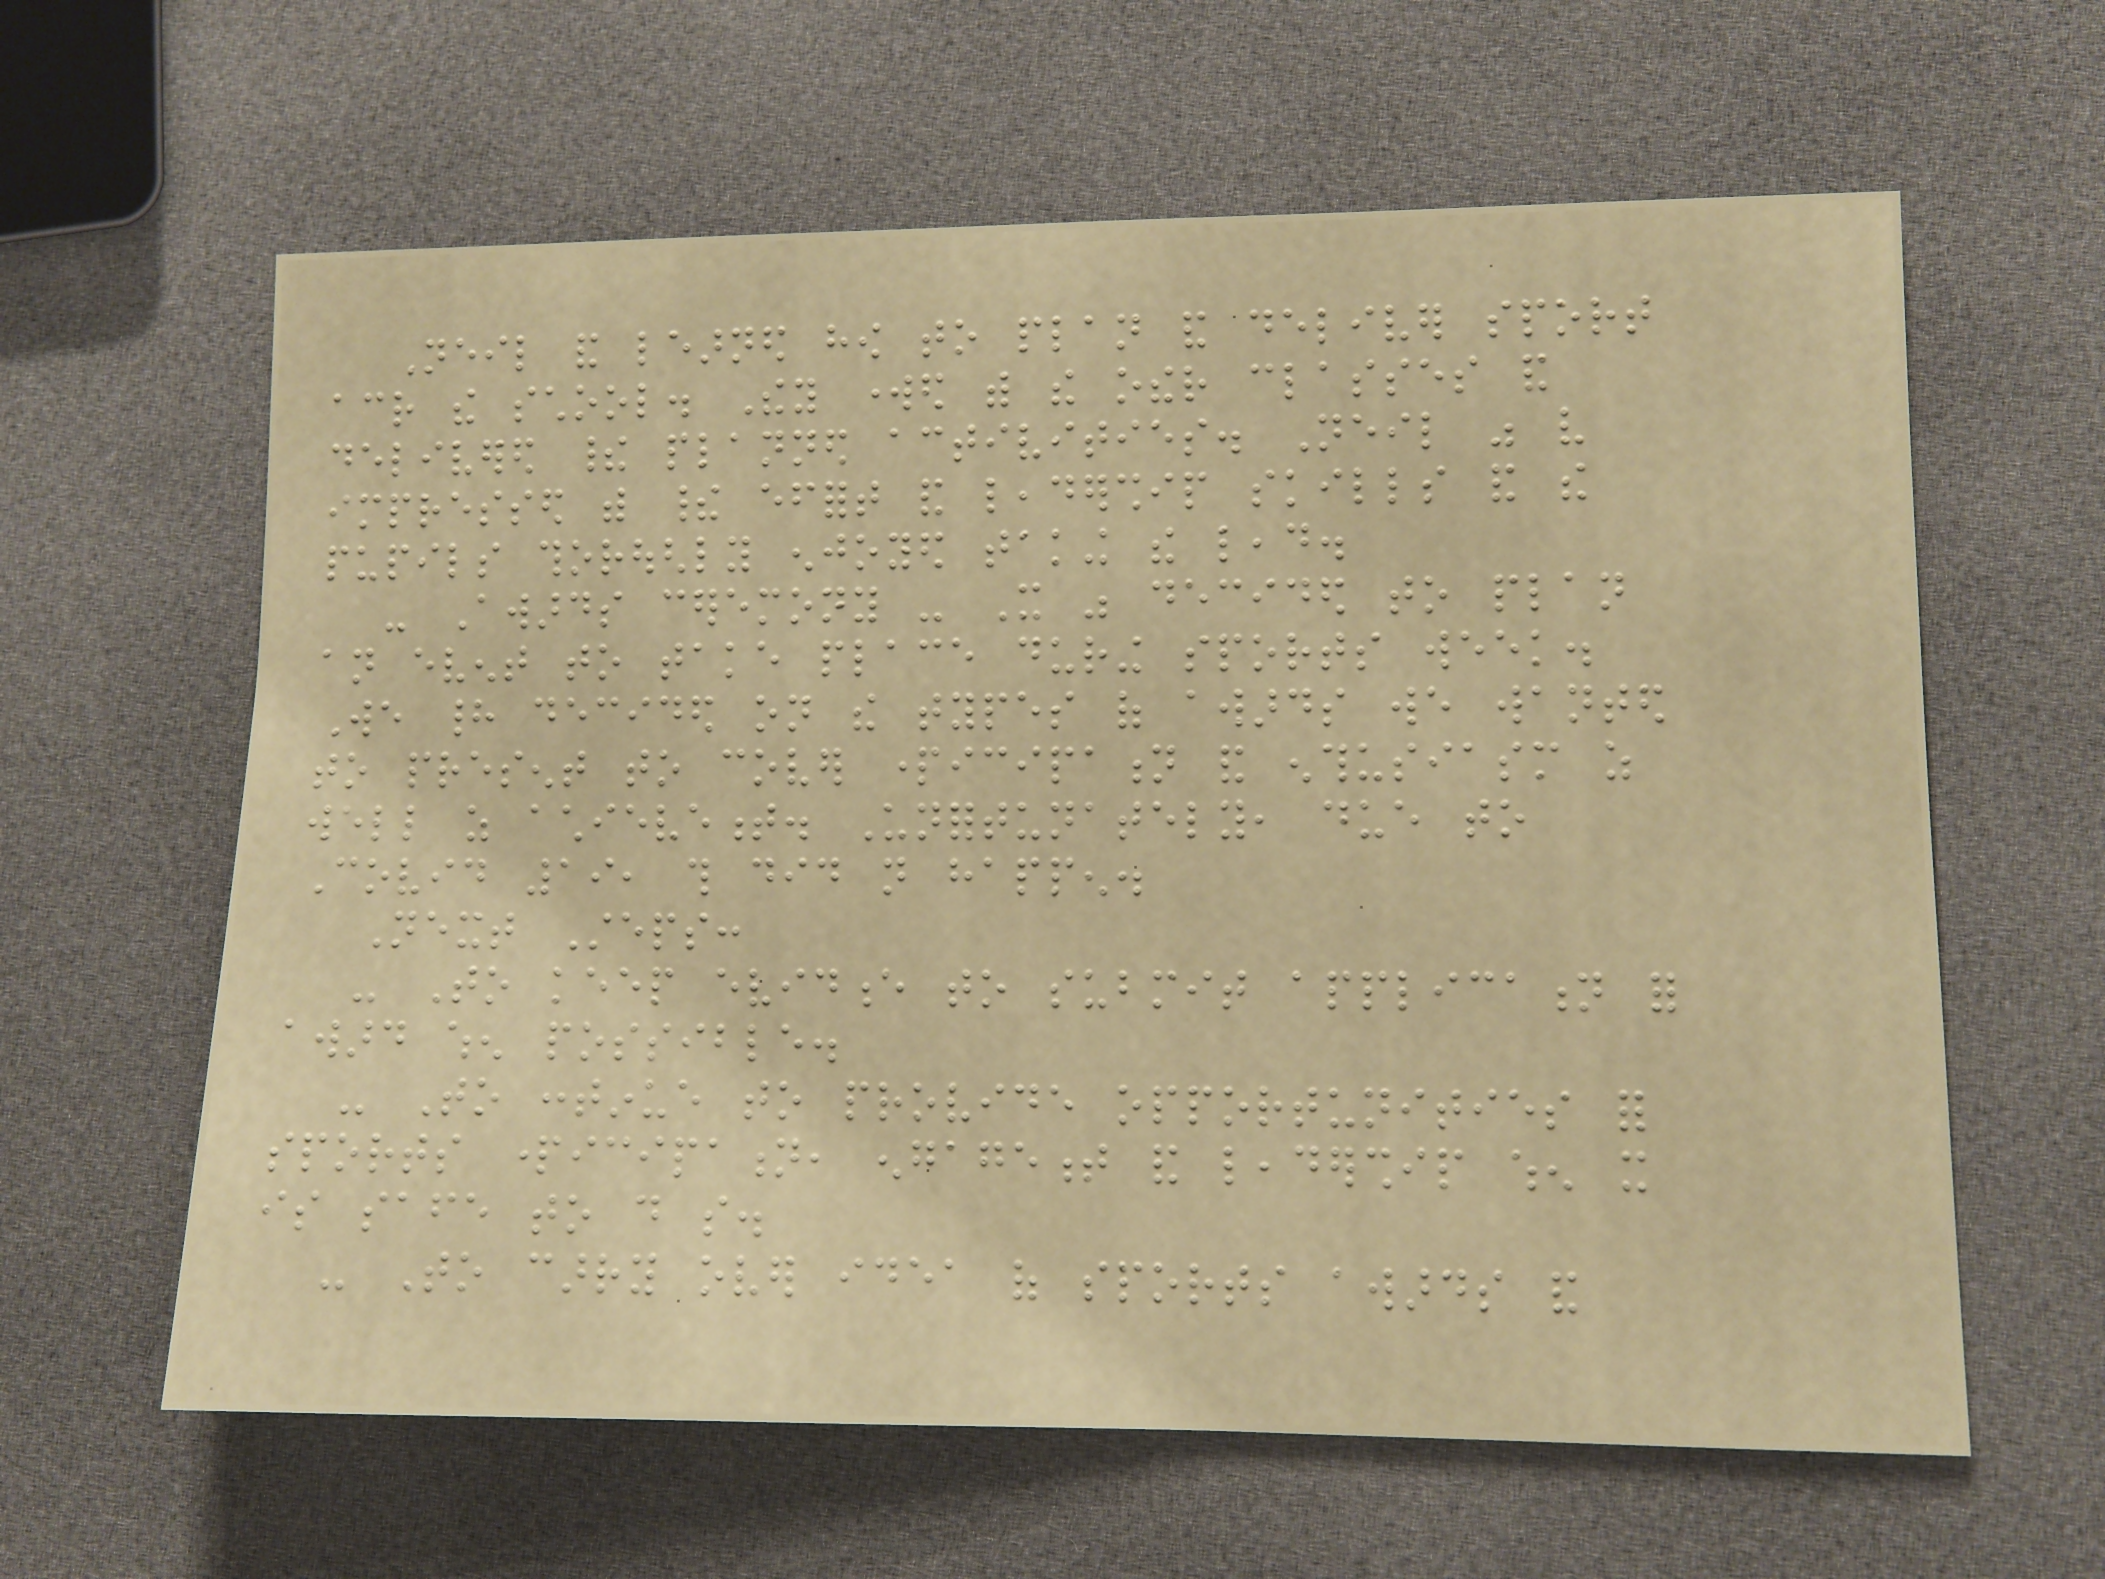Neil and learned how to plan and deliver sport
across the school. They worked with the other classes and
delivered their planned activities. Neil was very
impressed with their effort and leadership skills and the
pupils thoroughly enjoyed taking the lead.
- Awards ceremony - It was decided to plan
an event to take place during sports week.
We had decided on the types of awards we wanted
to present to cover participation and enthusiasm as
well as achievement. Unfortunately, due to
Covid 19, this did not happen.
Next Steps:
- To keep evidence to submit application for
award when possible.
- To continue to provide opportunities for
sports participation, engagement and leadership when it
is safe to do so.
- To carry over idea of sports awards and
